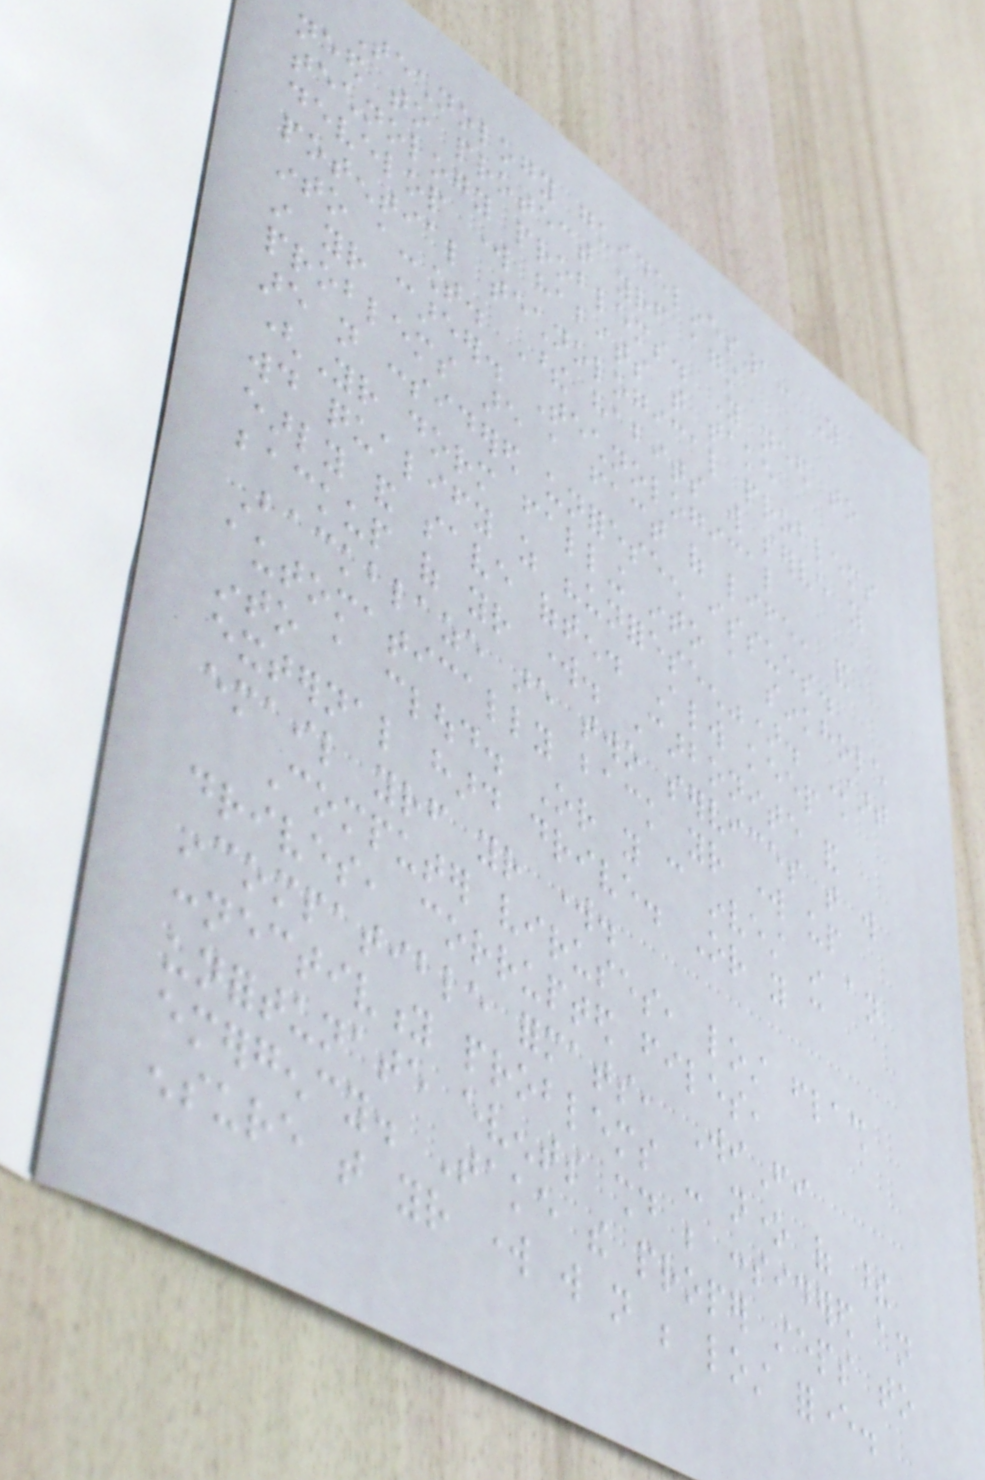Technology guidelines1: You
need to protect yourself against
technology problems. You need to
develop work habits that take
potential technological problems
into account. These habits will serve you
in your career. Technological
problems are a fact of life, and
are not considered unforeseen issues.
(Your dorm falling into a sinkhole
would qualify as "unforeseen"). Start
early and save often. Always keep a
backup of your work. Carbonite and
Backblaze are two services that will
automatically back your work up
into a cloud. Or you can invest in an
external hard drive. Or you can
email yourself your work.
Computer viruses, lost flash
drives, corrupted files,
incompatible formats, WiFi
connectivity problems - none of these
unfortunate events should be considered an
emergency. Take the proper steps to
ensure that your work will not be lost forever.
